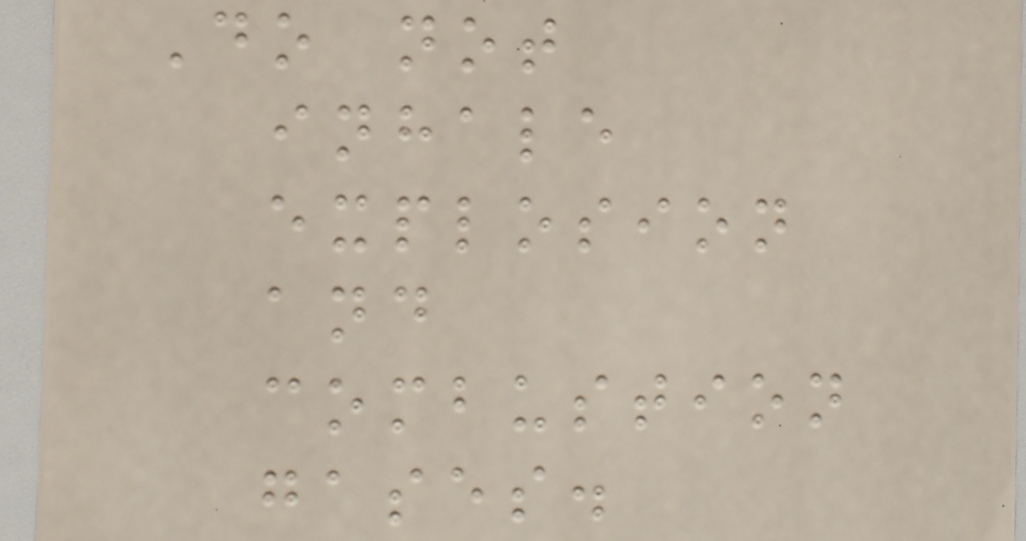Do not
inhale
explosion
and
combustion
gases.
